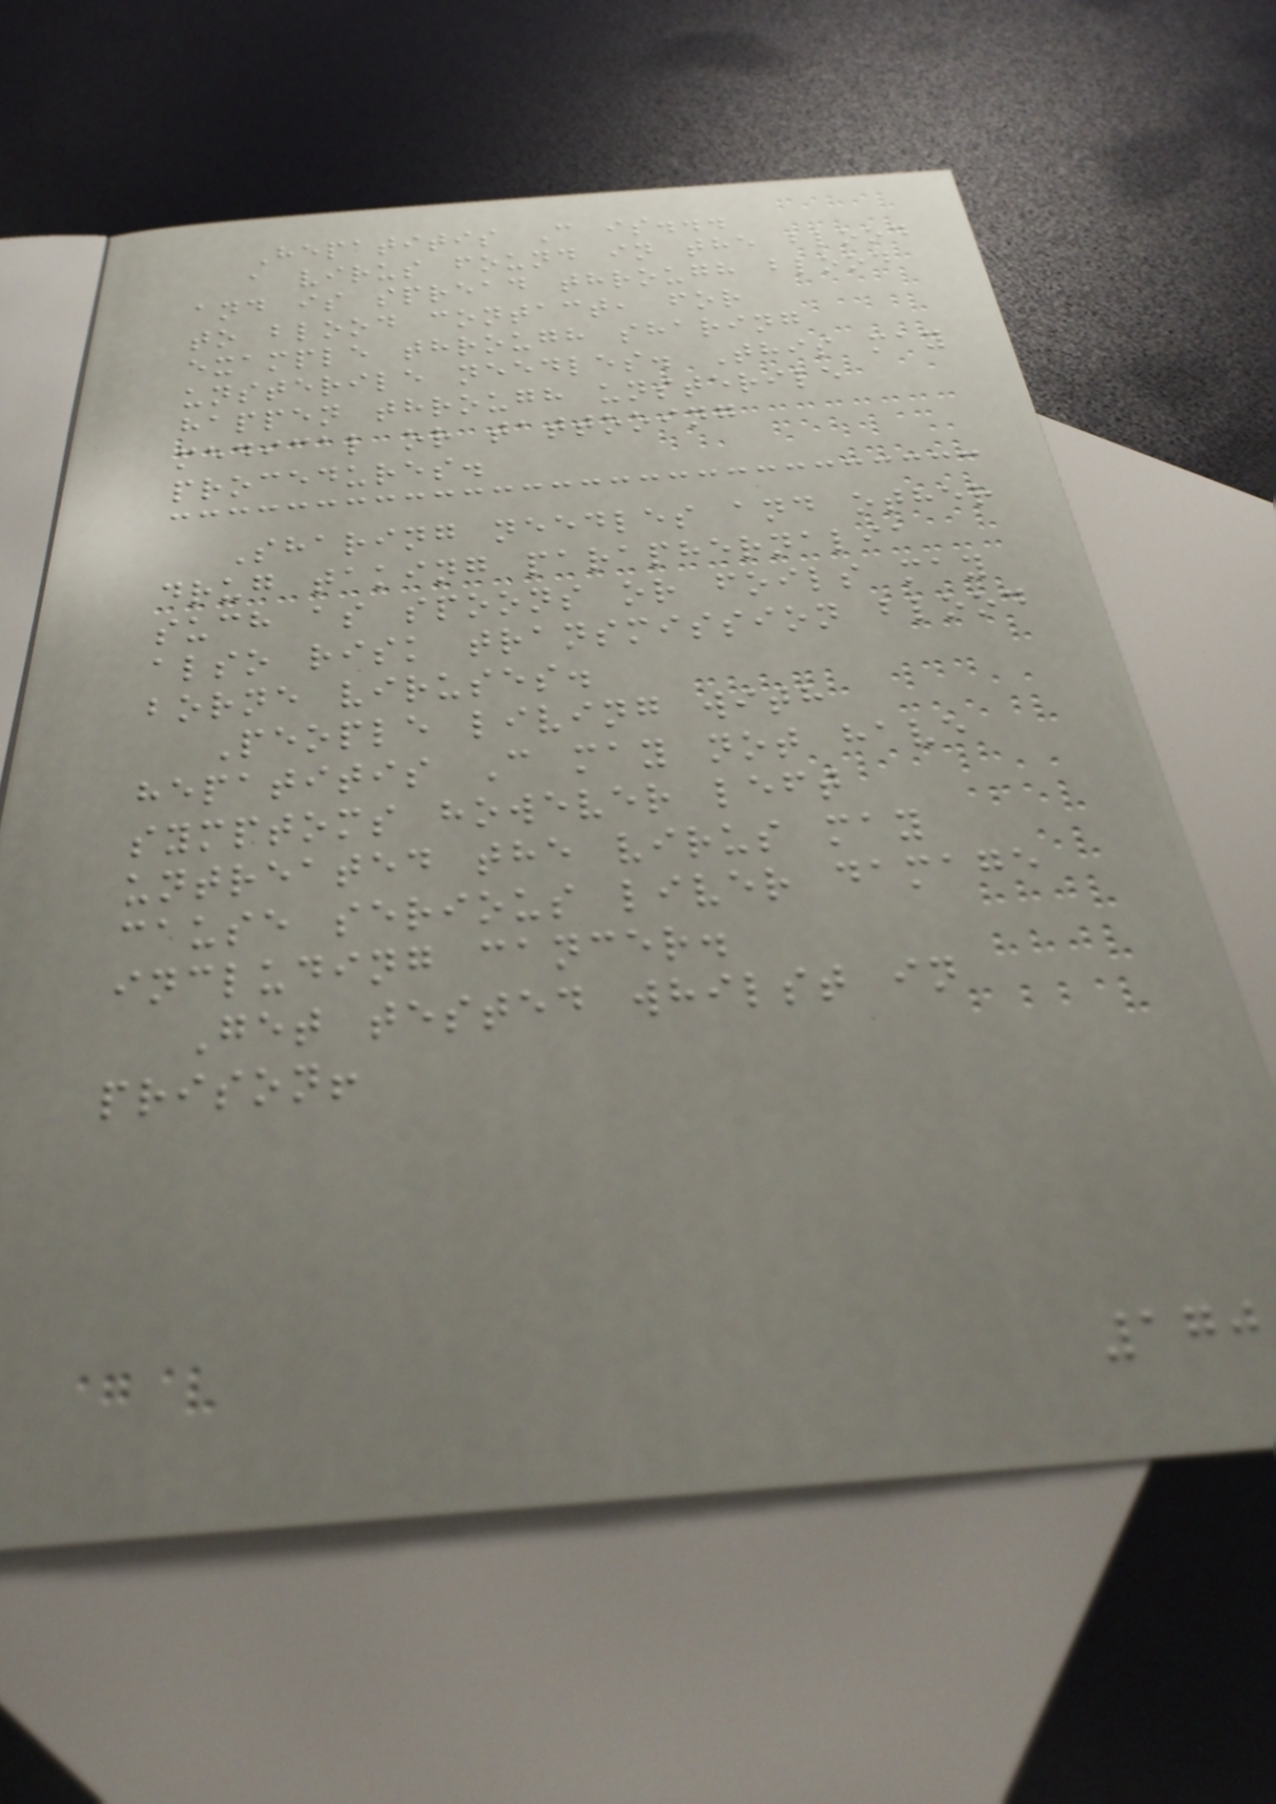Hepatitis C is...
a virus found in the blood
and is spread through blood
to blood contact, for
example through sharing
unsterile needles. This may
happen through unsterile
medical or tattooing
procedures.
Sharing needles and other
drug taking paraphernalia
such as spoons or foils may
also risk transmission blood
borne viruses.
People living with
hepatitis C may not have
symptoms however left
untreated the virus may
cause serious liver damage
including cancer.
Get tested whilst in
prison!
170
